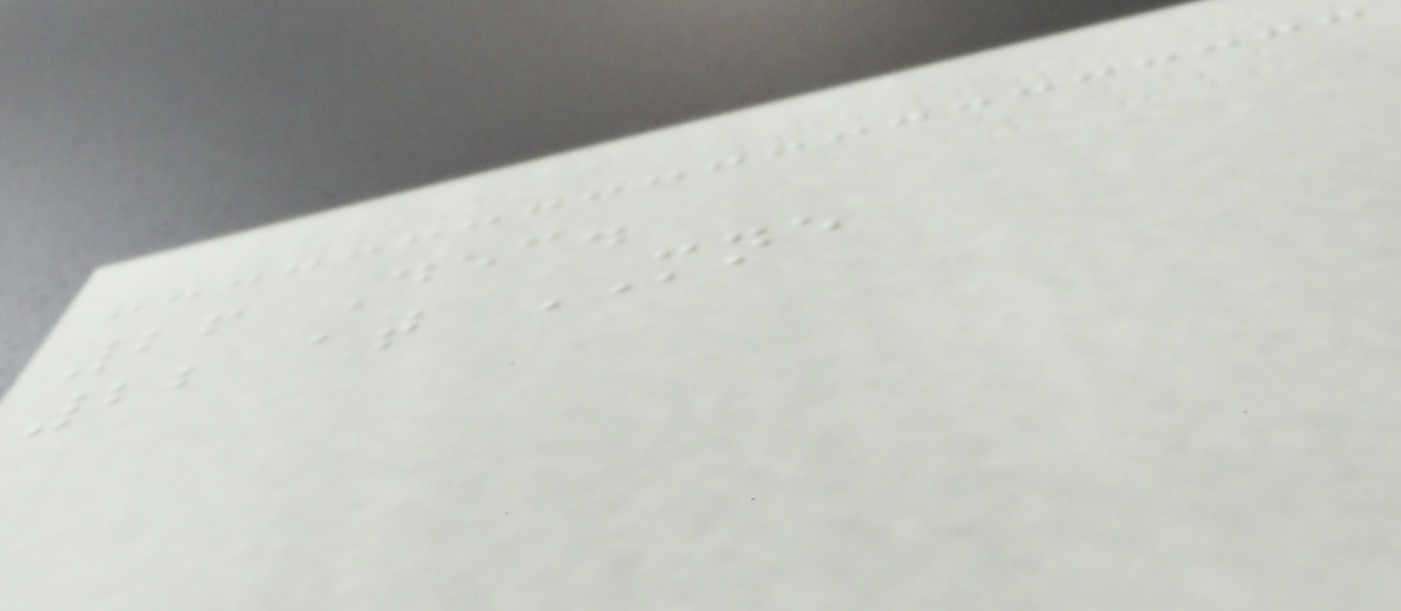26 Dec.
22 at MNE
